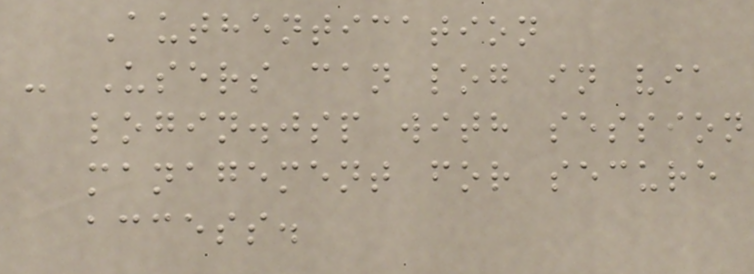Authentication
- Users can log in via
login.jsp with session
management for secure
access.
